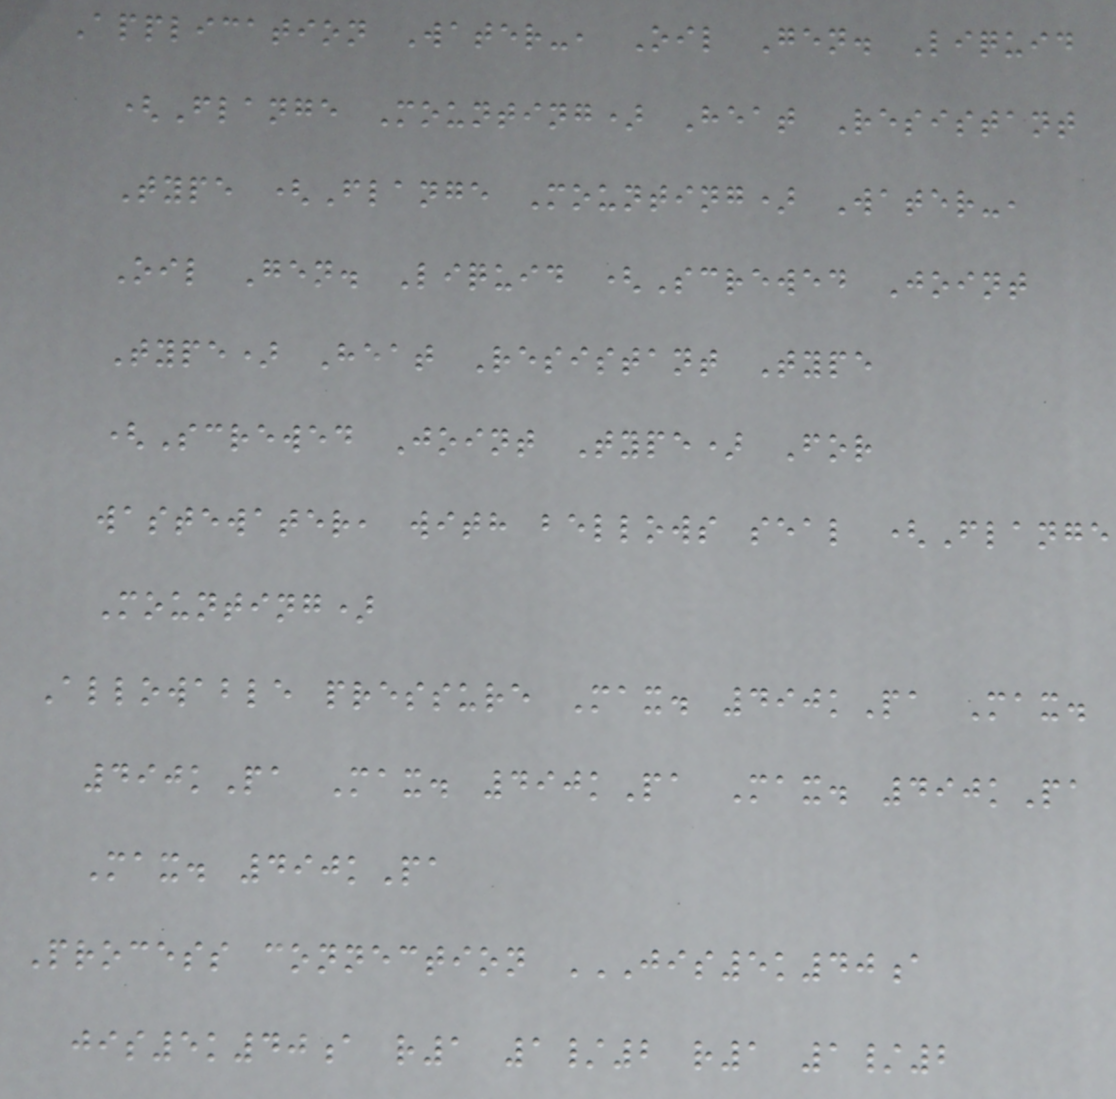Application Water-, Oil Gen. Liquid
(Flange Mounting) Heat Resistant
Type (Flange Mounting) Water-,
Oil Gen. Liquid (Screwed Joint
Type) Heat Resistant Type
(Screwed Joint Type) For
wastewater, with bellows seal (Flange
Mounting)
Allowable pressure Max. 490kPa Max.
490kPa Max. 490kPa Max. 490kPa
Max. 490kPa
Process connection JIS5K40A
JIS5K40A R1 1/2 R1 1/2
